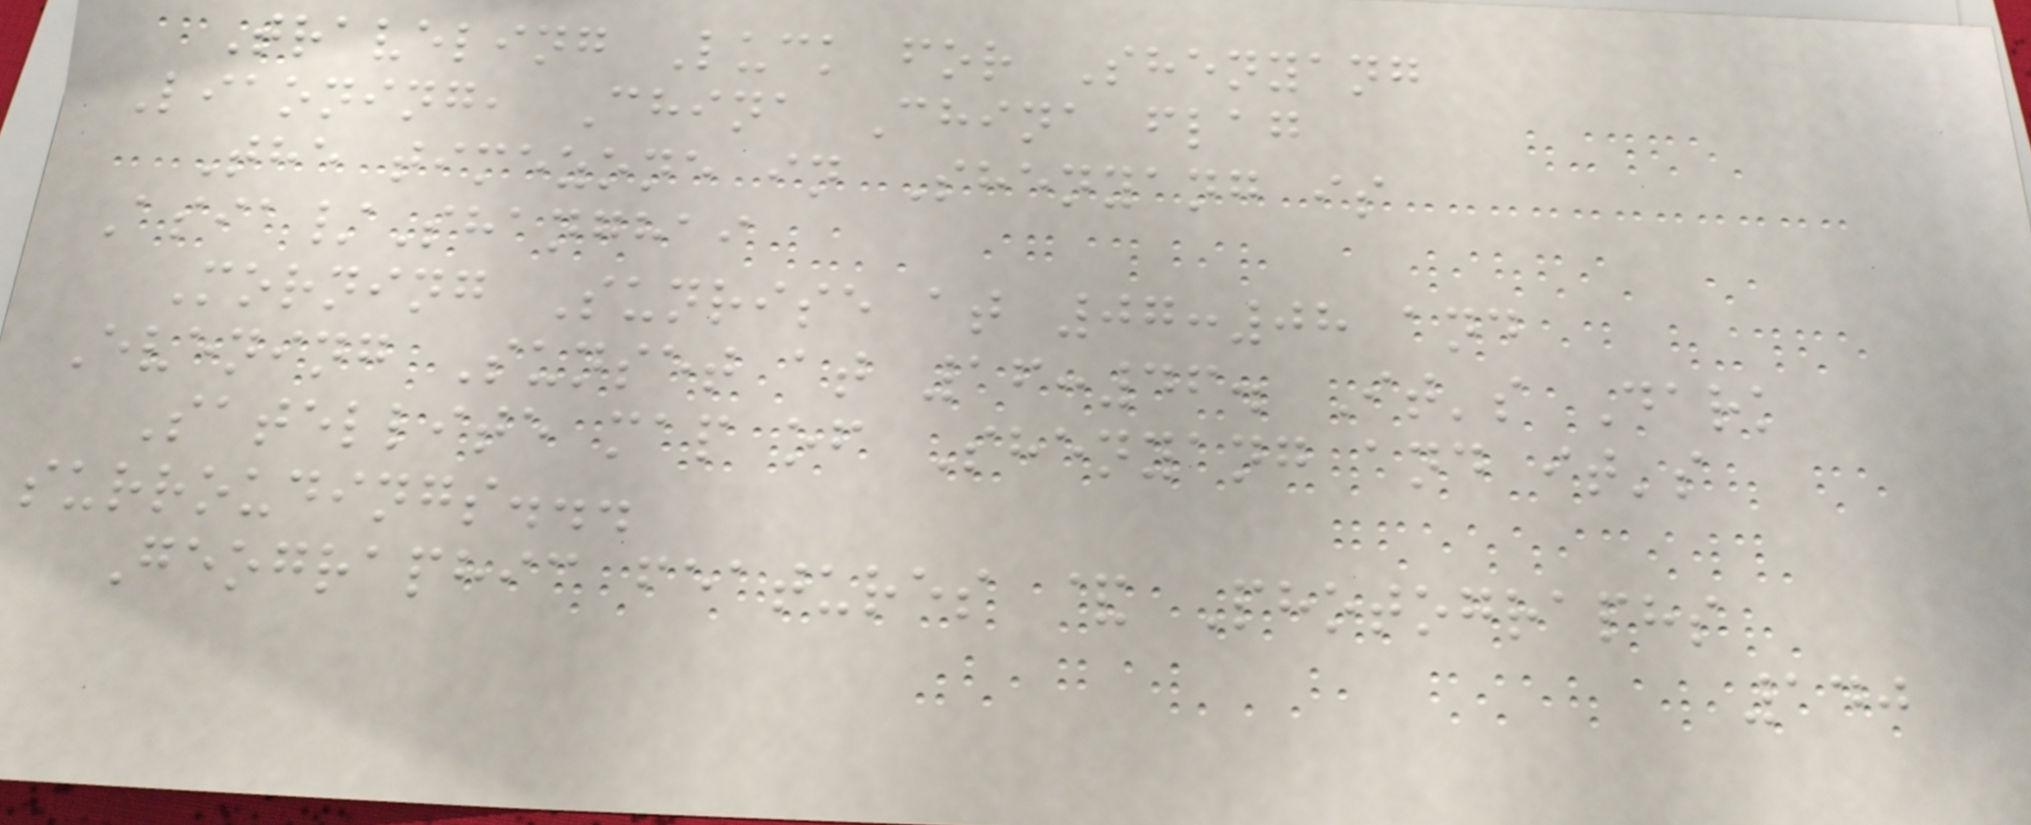Traveling Luck for Shenyang
Liaoning, China China flag
The timezone in Shenyang is
Asia/Shanghai
Morning Sunrise at 07:08 and
Evening Sunset at 16:46. It's Dark
Satellite map of Shenyang and it's
surroudings...
Geographic features & Photographs
140
